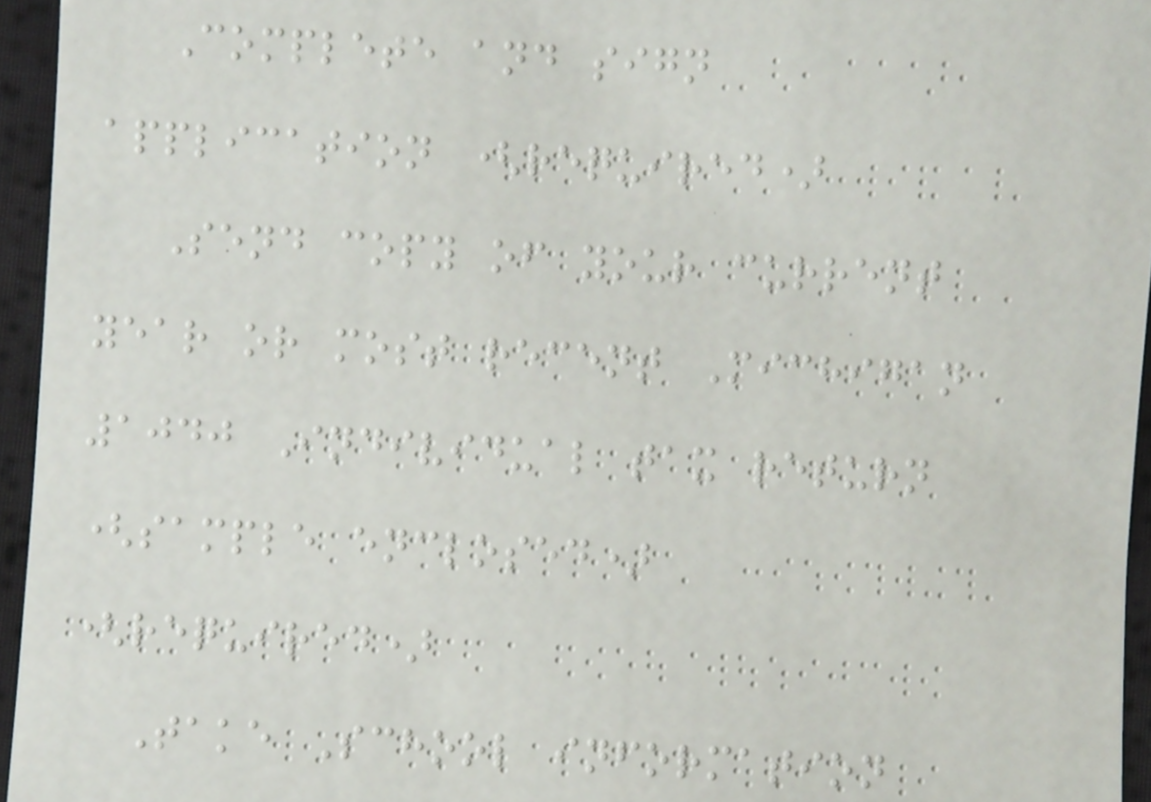Complete and sign
application (required)
Send copy of your current
year or most recent Michigan
1040 Individual tax return
(sample enclosed)
(required)
Take School information
